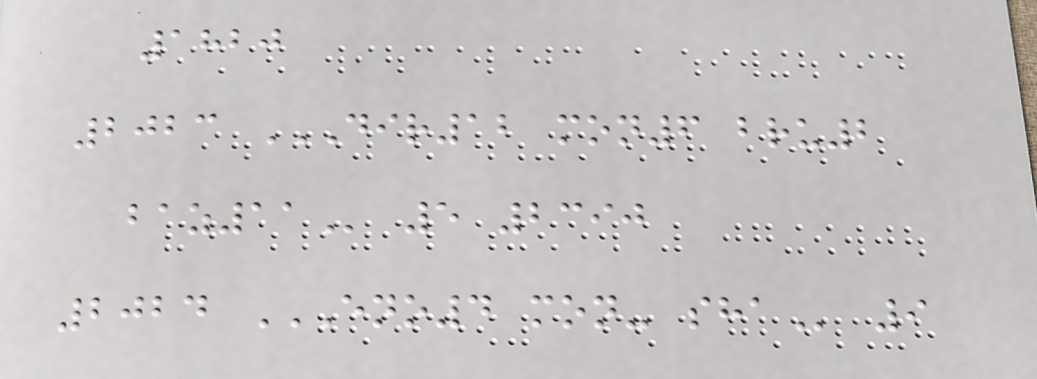1820
2023 DIR12 MON6 BRU2
BAZ11 5 2390
2024 ENO4 MON- SHA 9
